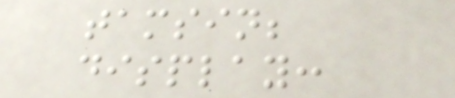tamsin;
display:
